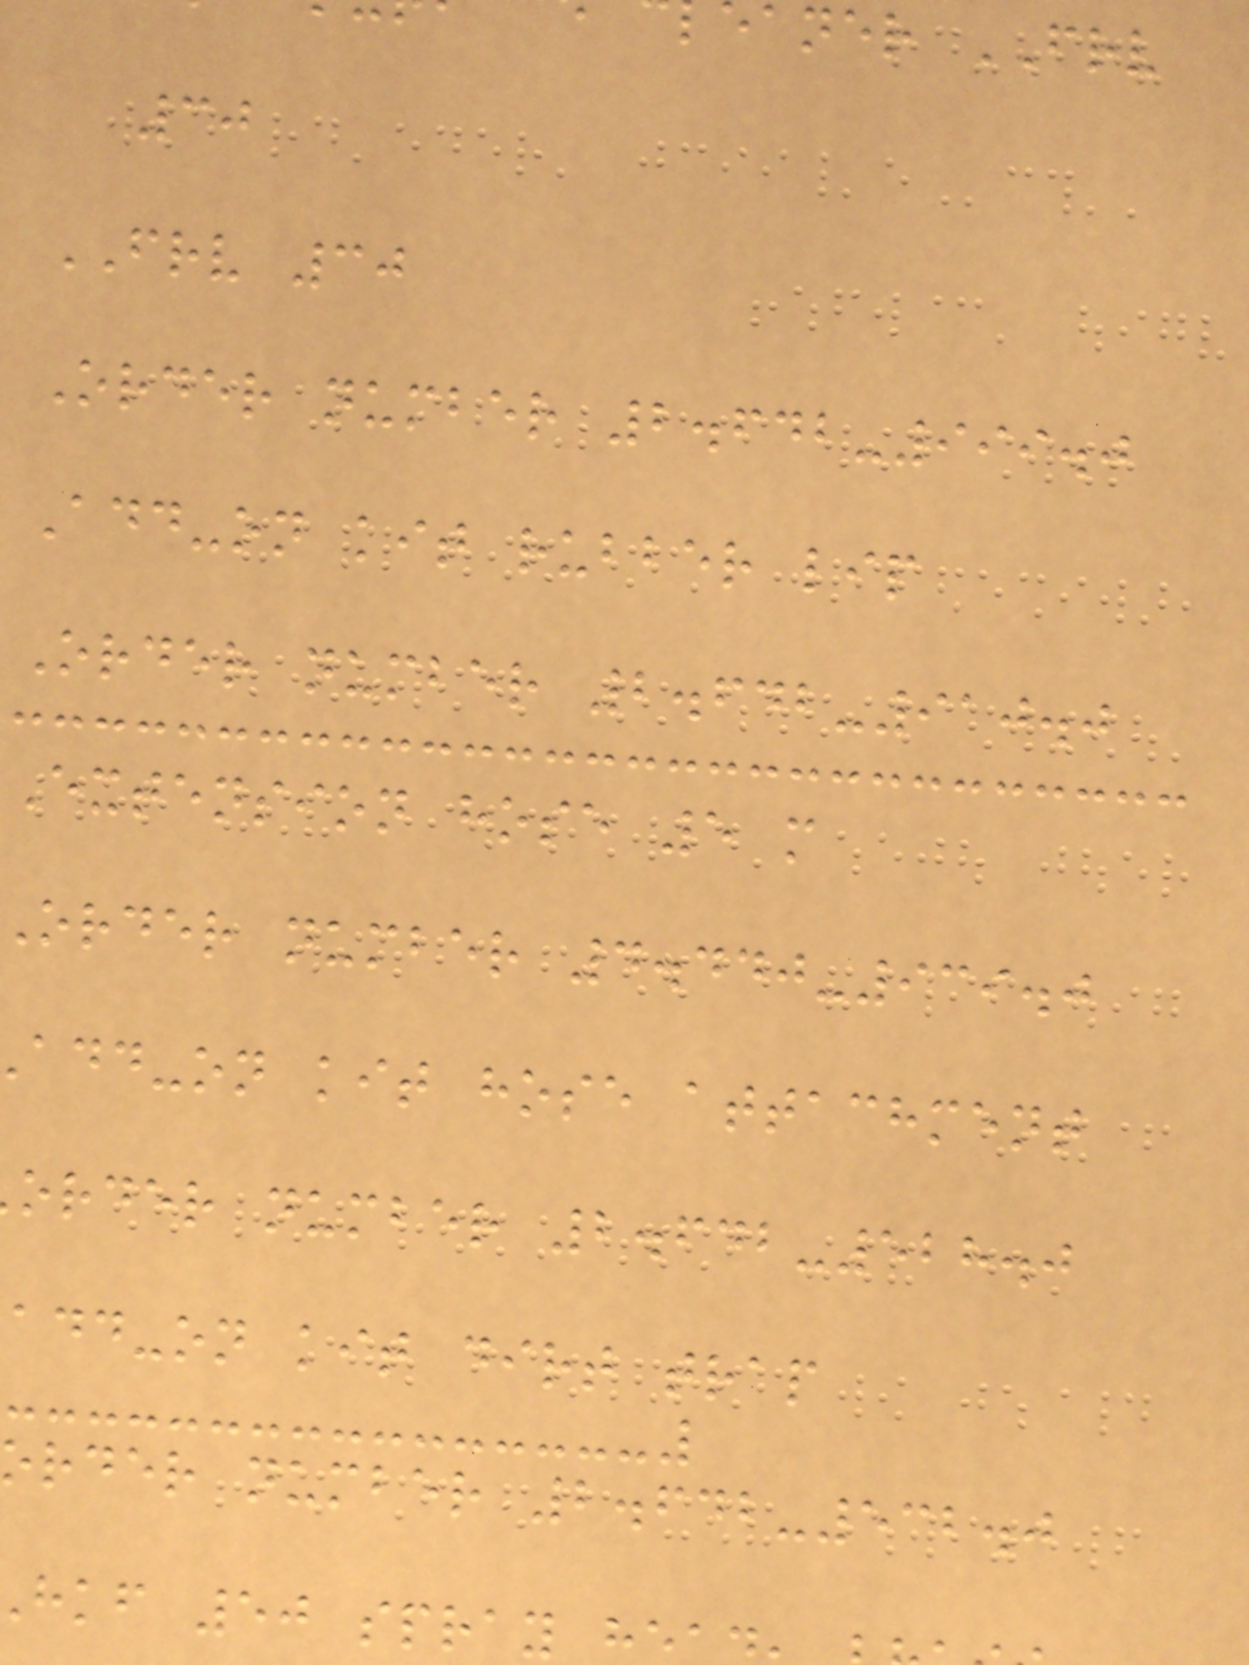aner FRV
30
FRV 30
Order number 2.642-999.0
Add-on kit rubber lip
Order number 2.642-910.0
Extension hose 5 m
order number 4.440-939.0
add-on kit hose attachment
order number 2.642-528.0
add-on kit dirt trap
rder number 2.642-532.0
hkf 50 spray
